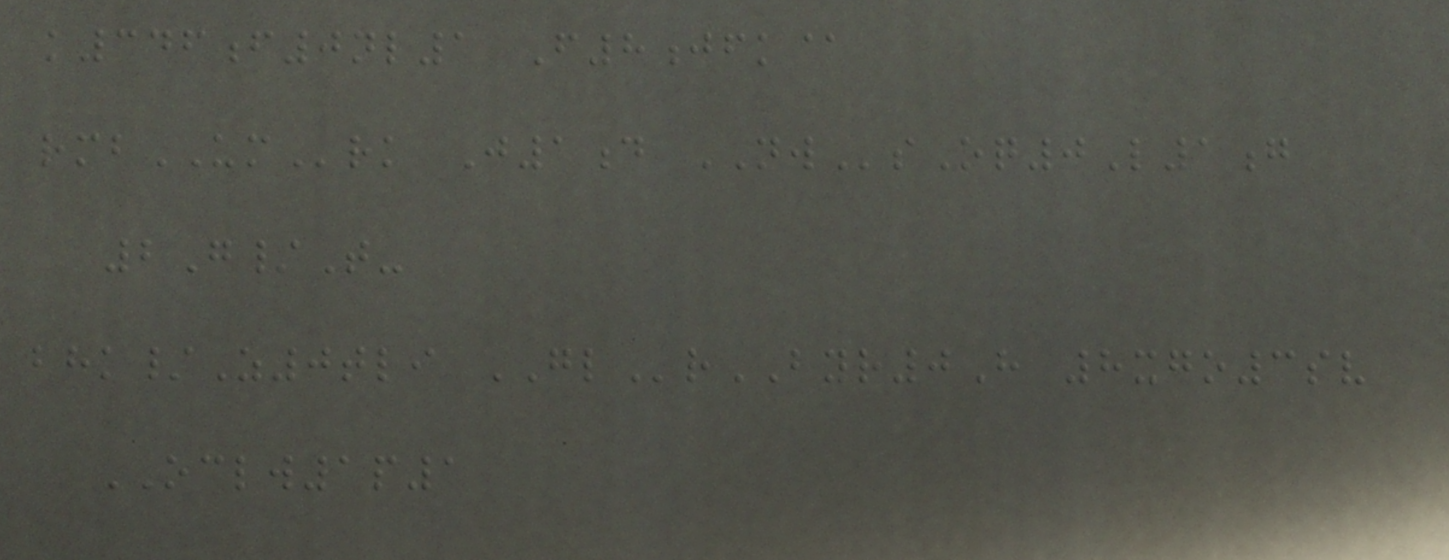k346f0nl1 F8jfk@
rmbUMrk J1d NWsOq0L1g
2G/T-
bhk/Z0tli GLrBYR0H 8xgo3sv
OCLW1p1
